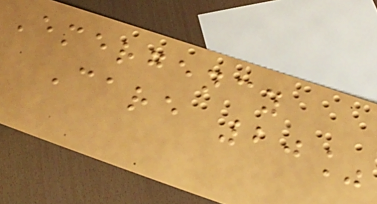Emergency
Care 20%
